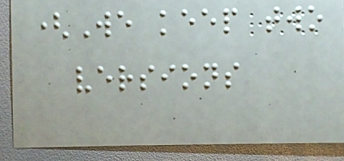(We keep two
versions
